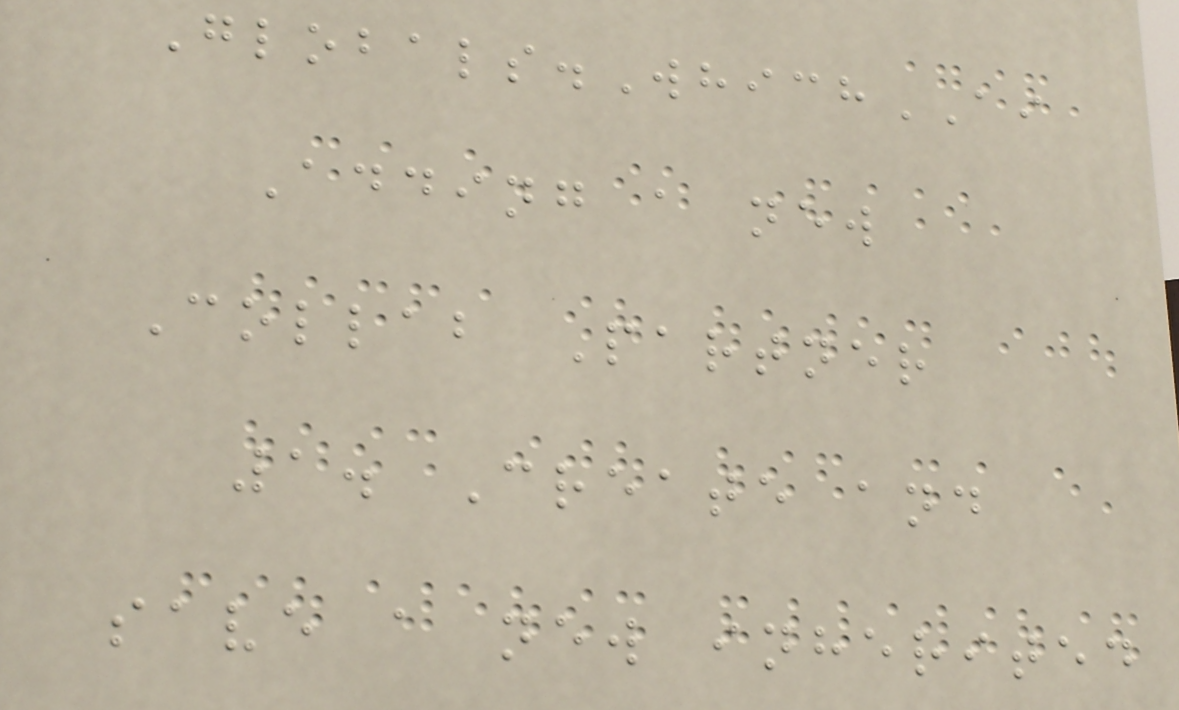Globals.WhichAI
Adding a new
Collab Partner
1. Create and
save a new inherited
